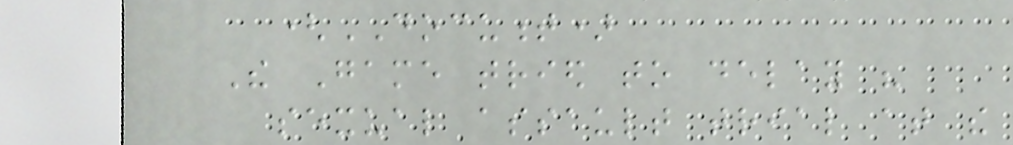(DOCUMENT)
The Game tried to delay his
sexual assault trial at the
